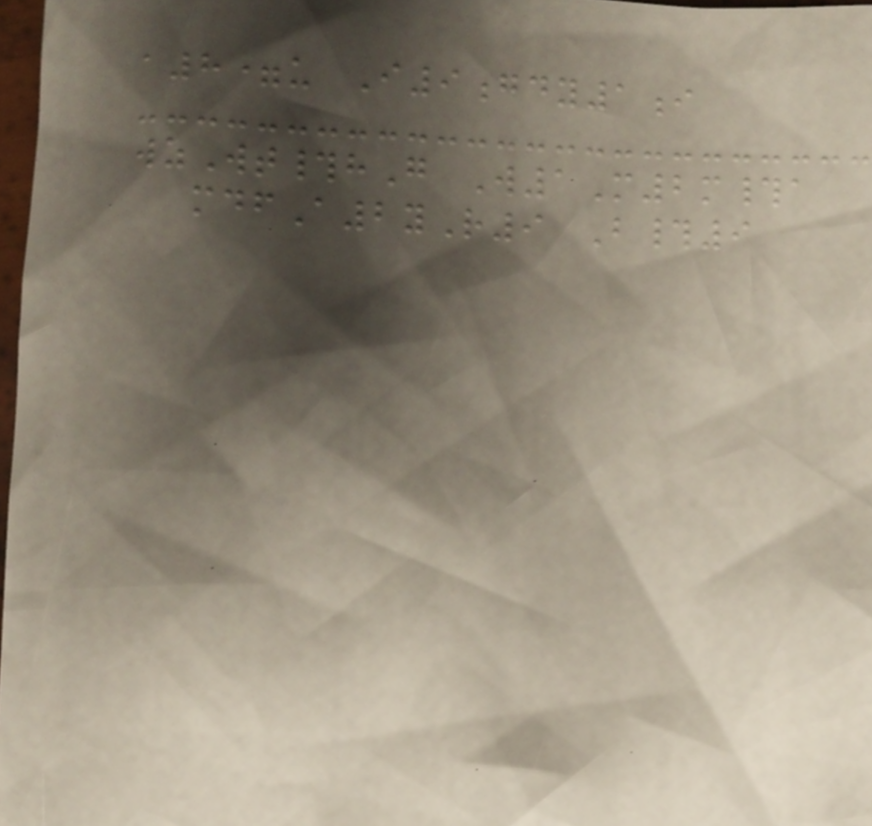a8=u I9gdy1i
wzWt#hG W1M2m#a
mdfA2yR9 B#9
